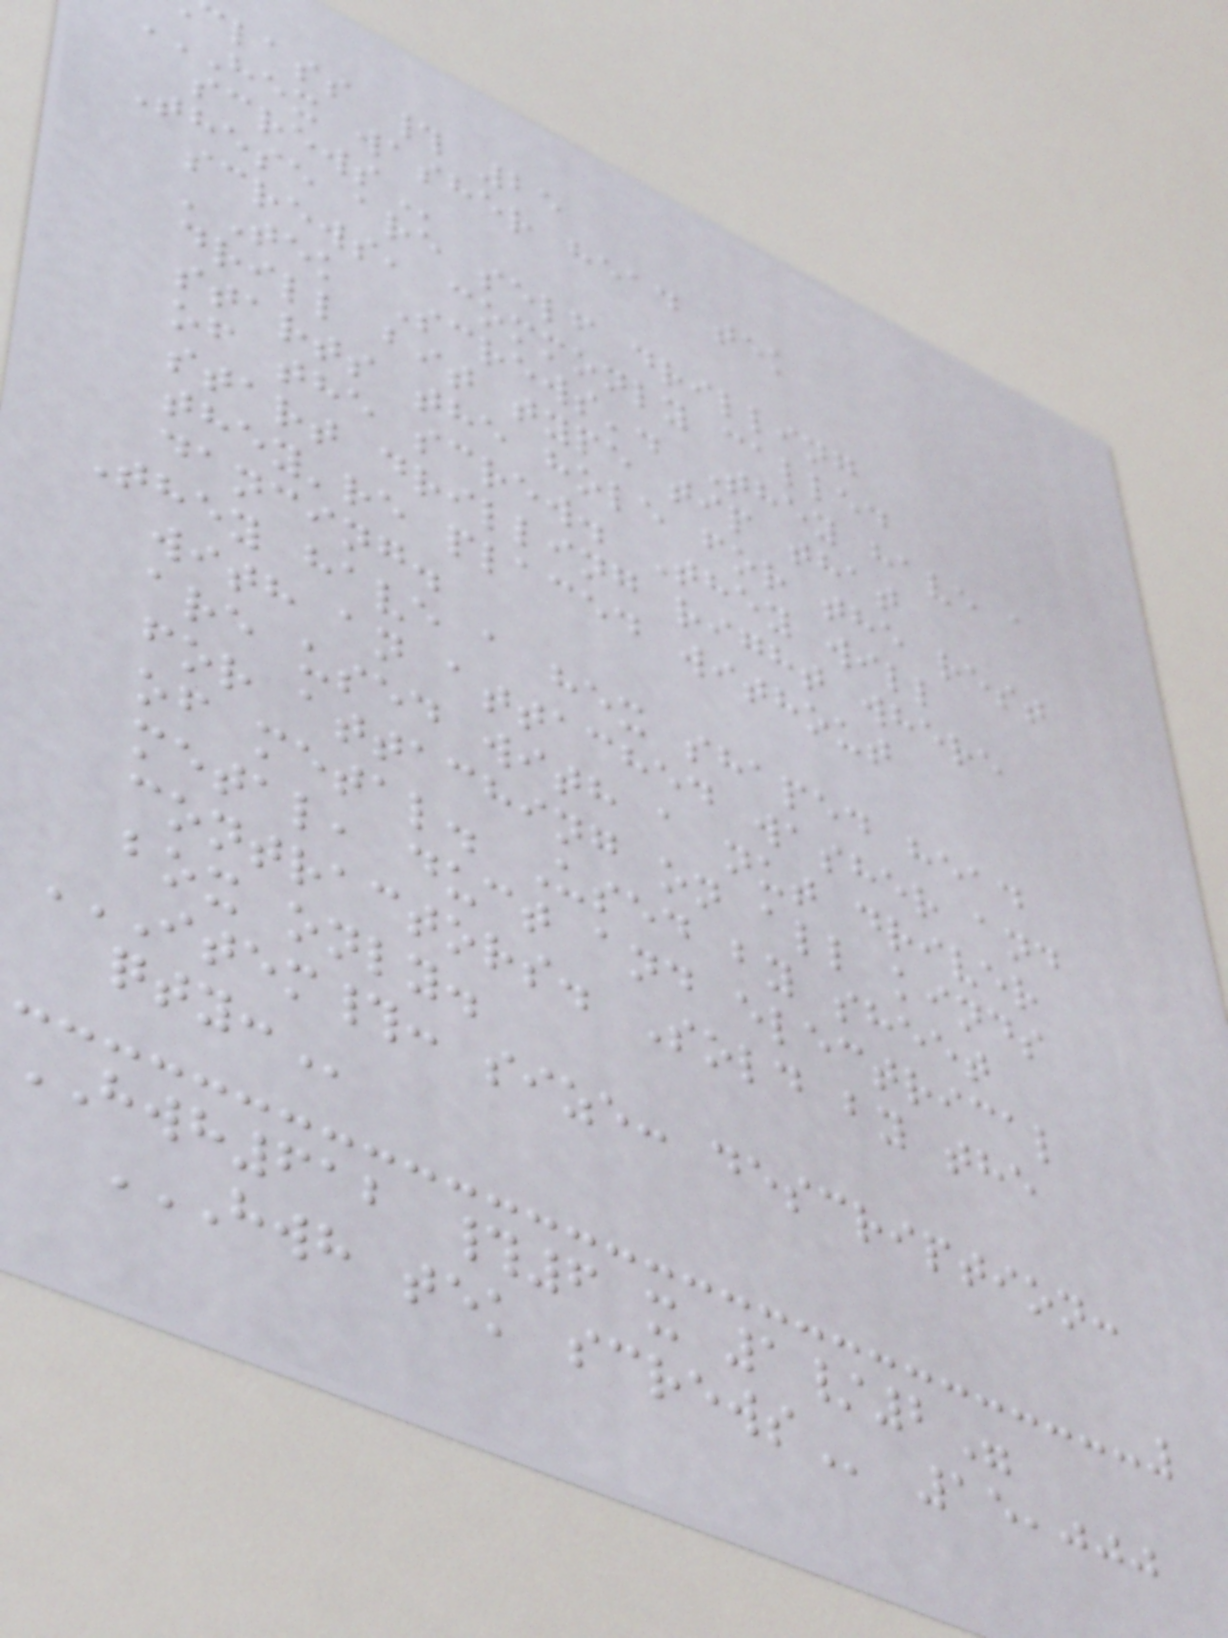lass # 25
HEX washer head tek
These are self drilling
screws, commonly called
'Tek Screws'. They have a
drill bit type tip that
starts the hole for the rest
of the screw. They will
start drilling right where
they're placed without
dancing.
They have a hex shaped head
with an attached washer and
are used with a nut driver
for attaching on all kinds
of metal. Used by sheet
metal, duct and electrical
contractors. Sold by the
box only.
ITEM#: SIZE: DESCRIPTION:
HWH612 #6 x 1/2"
HWH TEK SCREWS 15,000
